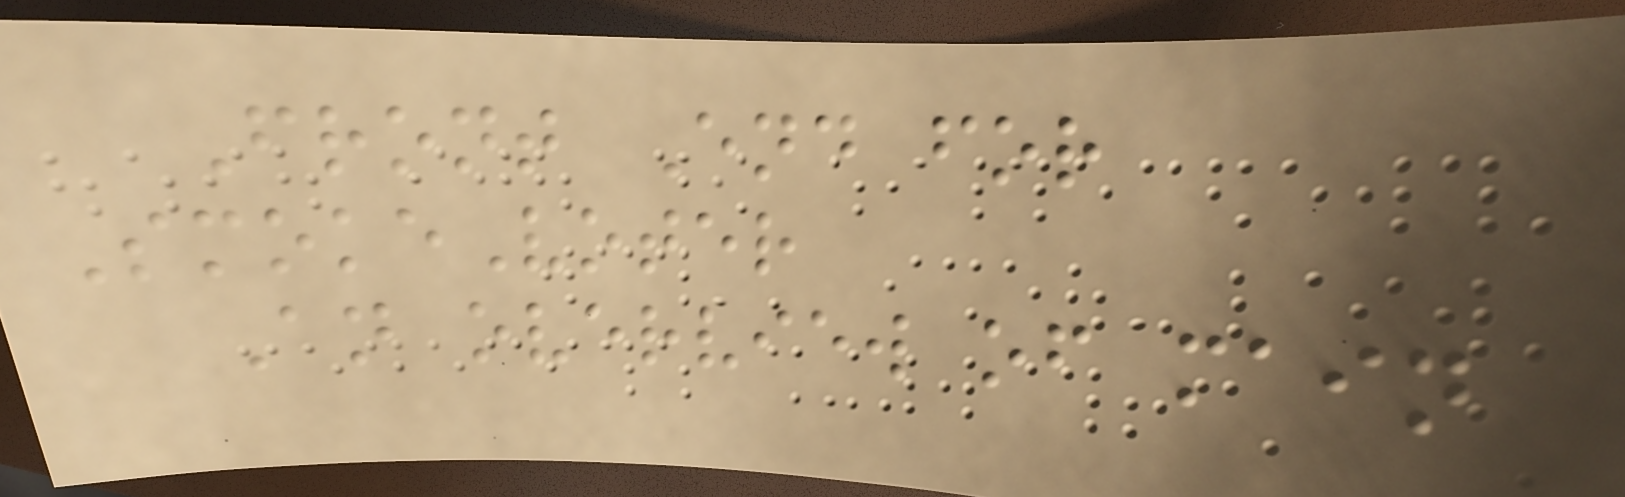Front End for
SmokeVoter
An overview of main
